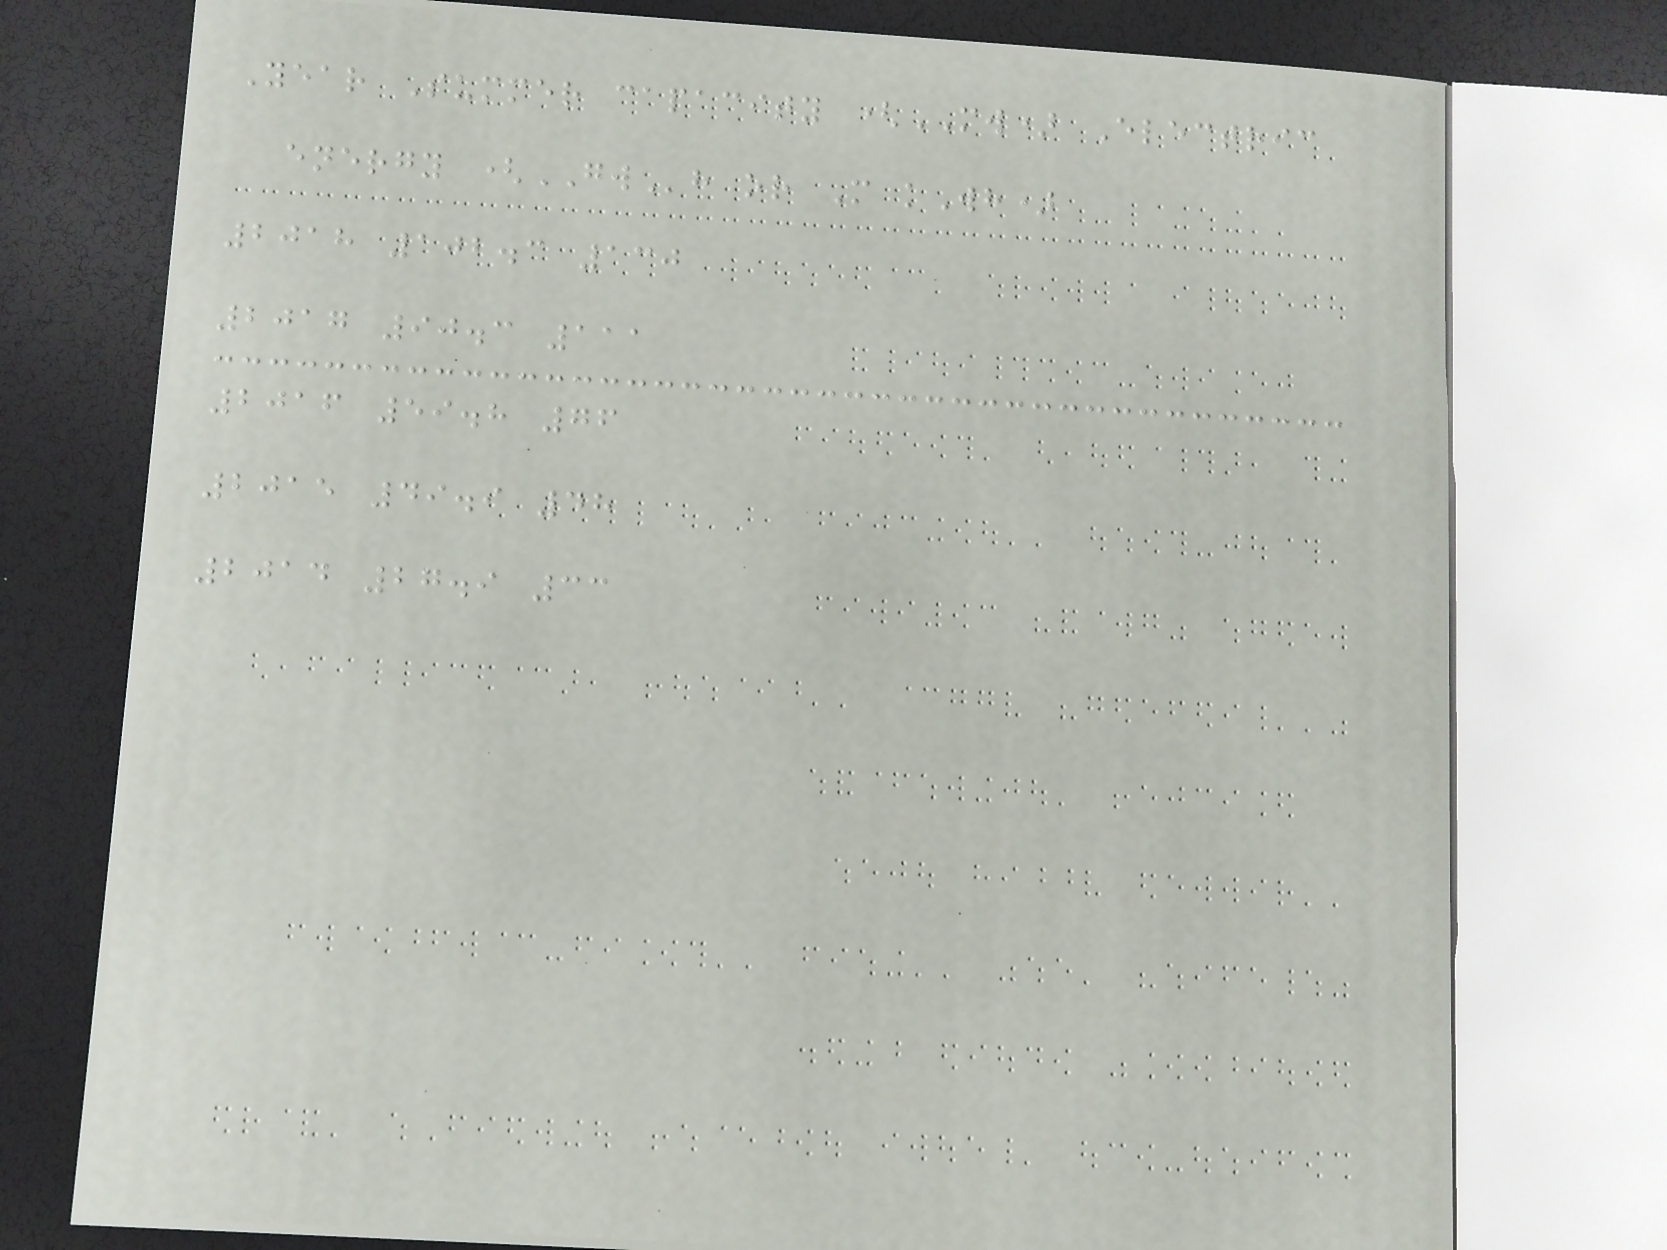Year Summer capacity (MW) Electric
energy (GWh or M kWh)
2018 102.3 130
2017 90.3 111
2016 59.8 76
2015 49.9 48
2014 27.9 33
